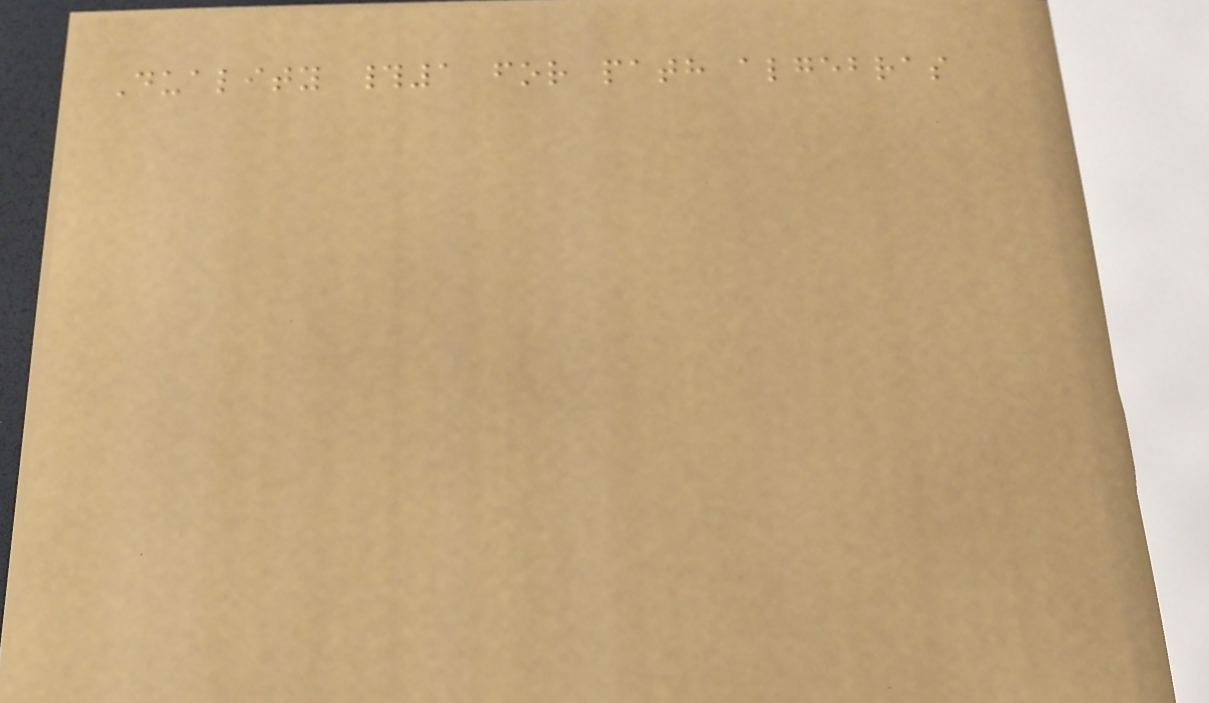Duality #1 for path algebras
